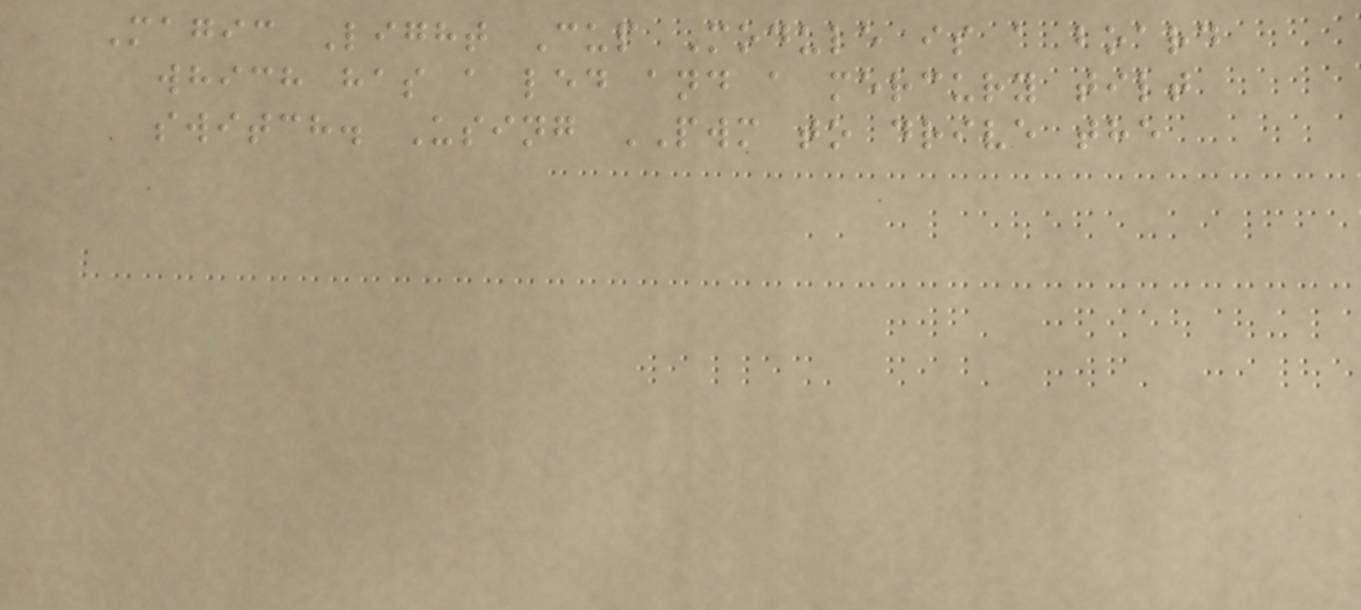Magic Light Cup Module is a board
which has a led and a mercury tilt
switch. Using PWM to drive the
